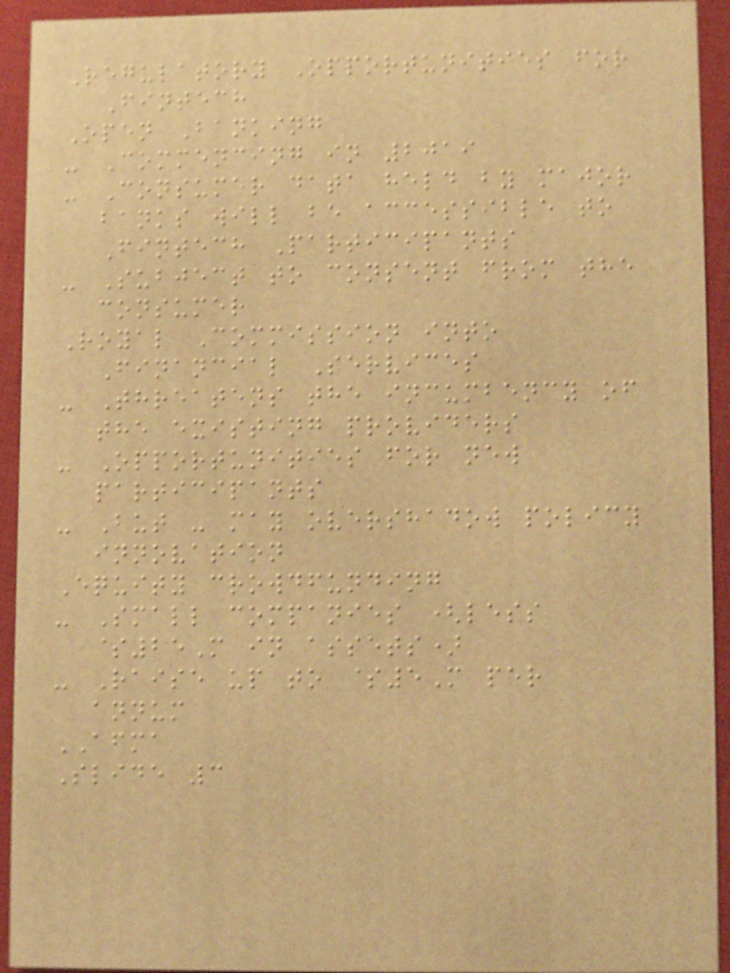Regulatory Opportunities for
Fintech
Open Banking
- Commencing in 2019
- Consumer data held by major
banks will be accessible to
Fintech Participants
- Subject to consent from the
consumer
Royal Commission into
Financial Services
- Threatens the incumbency of
the existing providers
- Opportunities for new
participants
- But - may overshadow policy
innovation
Equity crowdfunding
- Small companies (less
$25M in assets)
- Raise up to $5M per
annum
AFMA
Slide 3
